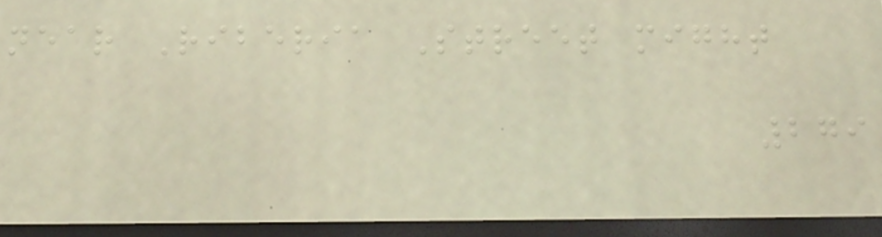near Riberia Street might
279
